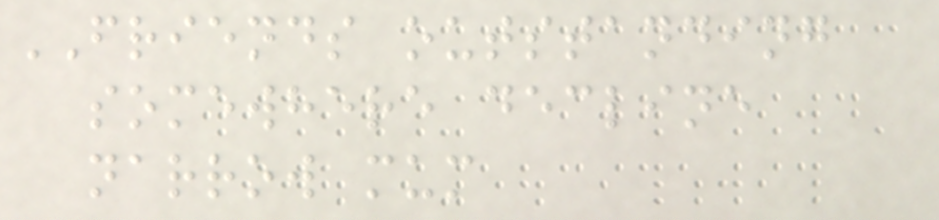FRIENDS outstanding
somewhere decline
narrow mum
